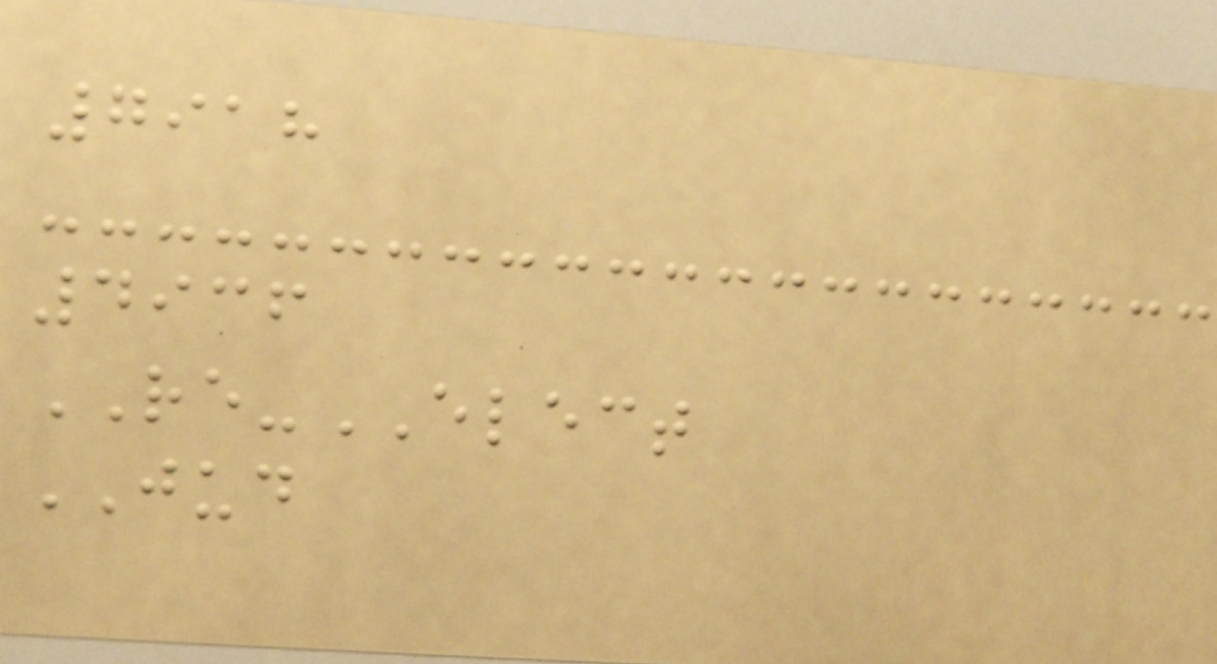7918
4936
RE-ELECT
JUD
